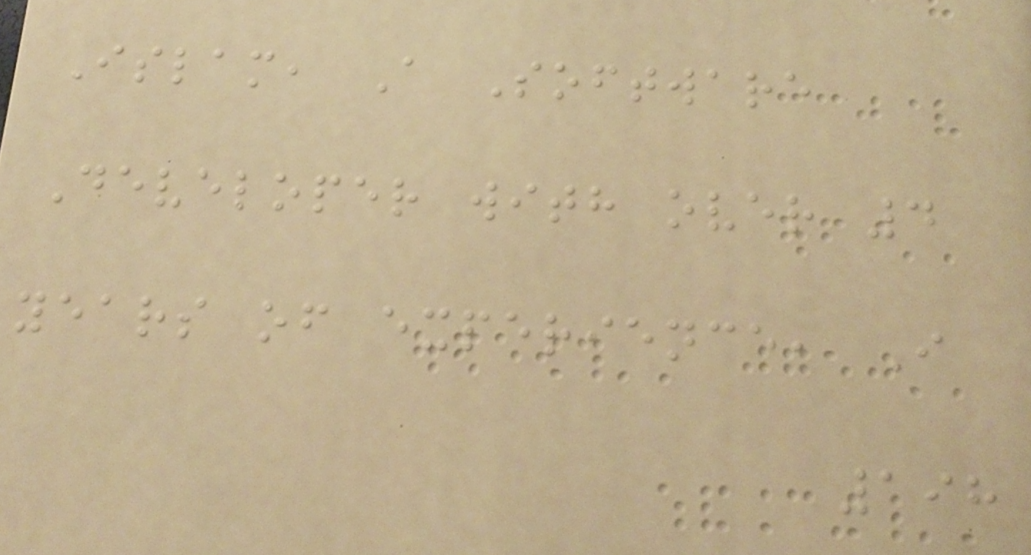Islam, A Software
Developer with over 4
years of experience, I
198
